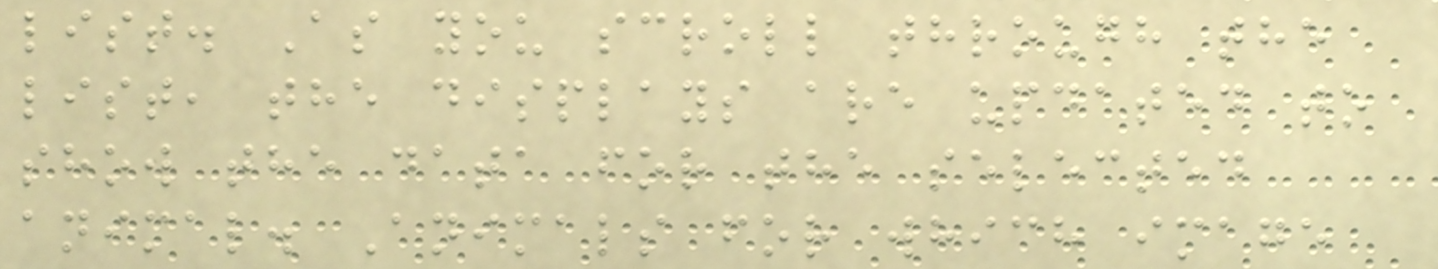list. As you scroll through the
list, the displays are updated to
show the data for the selected
animal. Animals for which image
